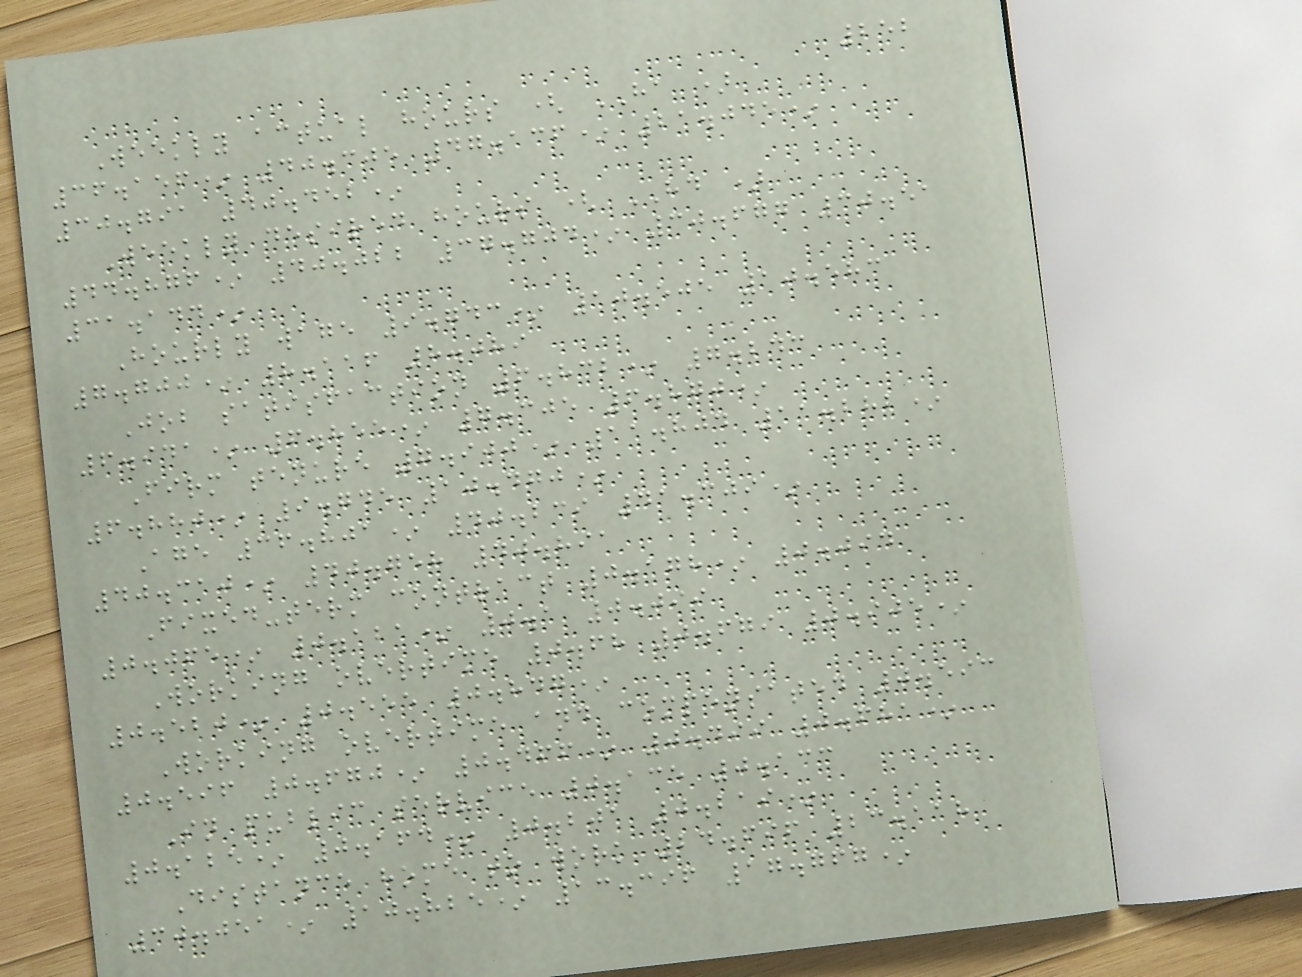252
Weekly actual hours ( HA )
36.156* 40.305 47.136* 21.045*
30.791 40.452*
Weekly desired hours ( HD )
44.876* 40.022 37.704* 30.677 30.51
31.144*
Hourly wage 9.743* 10.505 10.583
7.700* 8.116 8.089
Job satisfaction 6.832* 7.243
6.941* 6.855* 7.305 6.870*
Firm tenure 7.900* 11.804 11.282*
6.880* 9.745 10.470*
Age 36.801* 40.239 41.309*
40.310* 40.758 40.891
Fixed-term contract 0.178* 0.094
0.065* 0.121* 0.1 0.099
Working overtime 0.68 0.679 0.905*
0.520* 0.555 0.847*
Working overtime and compensated 0.593
0.596 0.670* 0.466* 0.499 0.681*
In public service 0.135 0.133
0.125* 0.164* 0.201 0.219*
Distance home to work 24.696 23.118
30.051* 10.825* 13.396 17.767*
